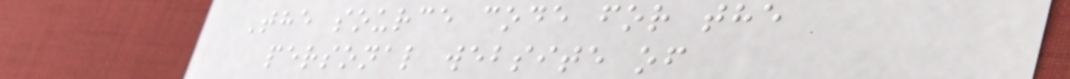The source code for the
personal website of
